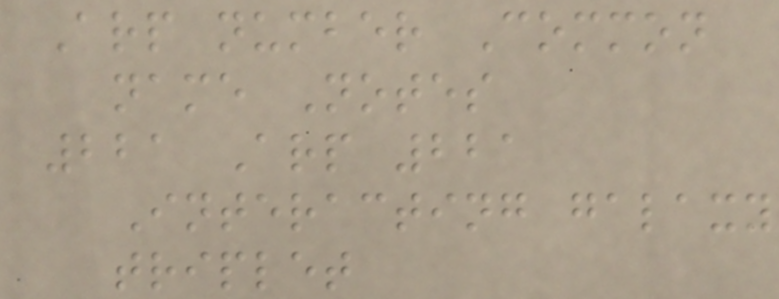Arp number Common
name Notes
221 Arp 221
Interacting galaxy
triplet
